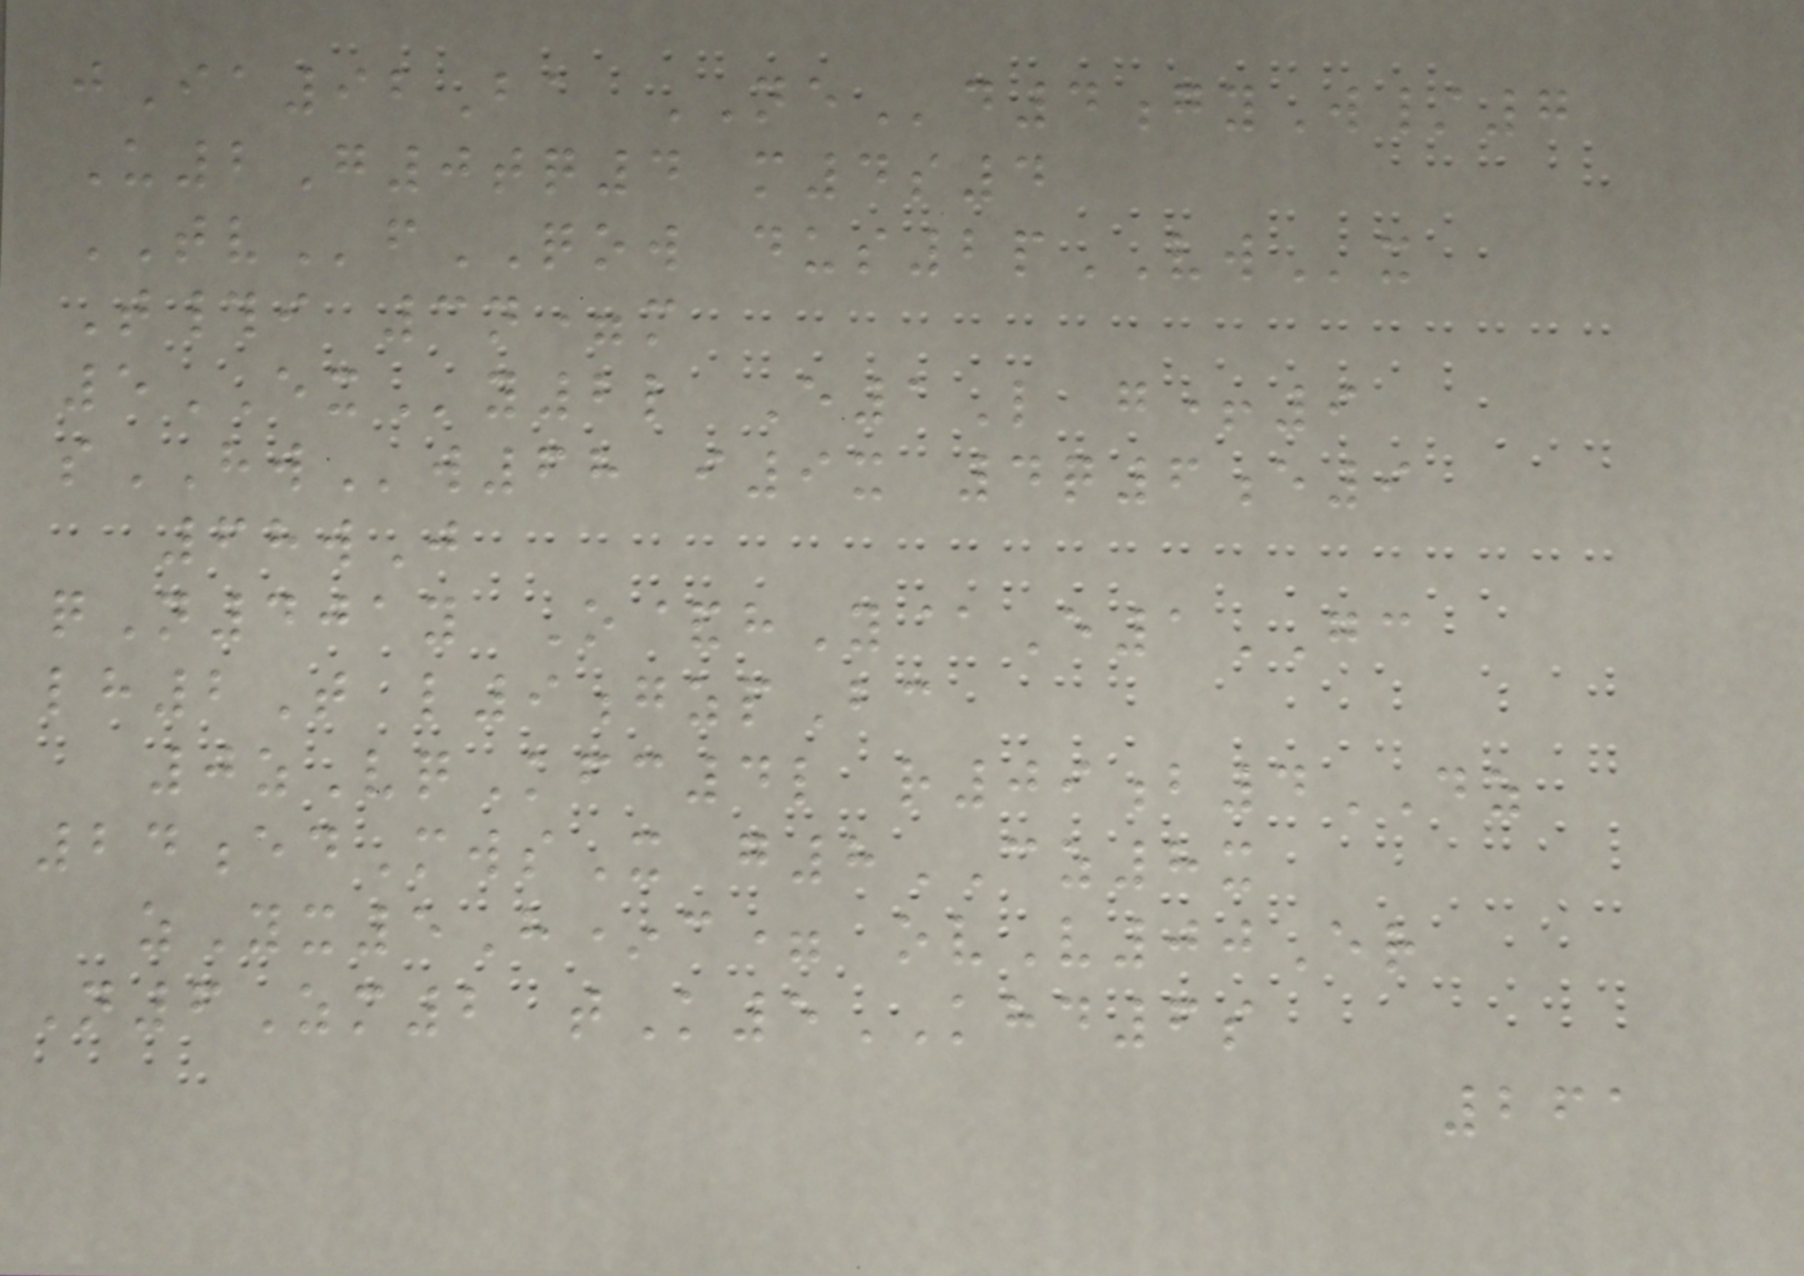jIa92Ba NEd4gyW/7
U2G0tq4 m4s4
TVfQOW dus2pVWx
T#i 3n=m
5EXy2l E1L g+9
sHWw68 i9x 4q6e9
68wJ
qN401y O&hY@E1GC
lh2T l9gzpBc
0zVqKfc4l r09b4DZ
24edMwsX g8CZ8x
zYx5H*c= ovV00Er
N6Zm2 tK5KHD6s
261
